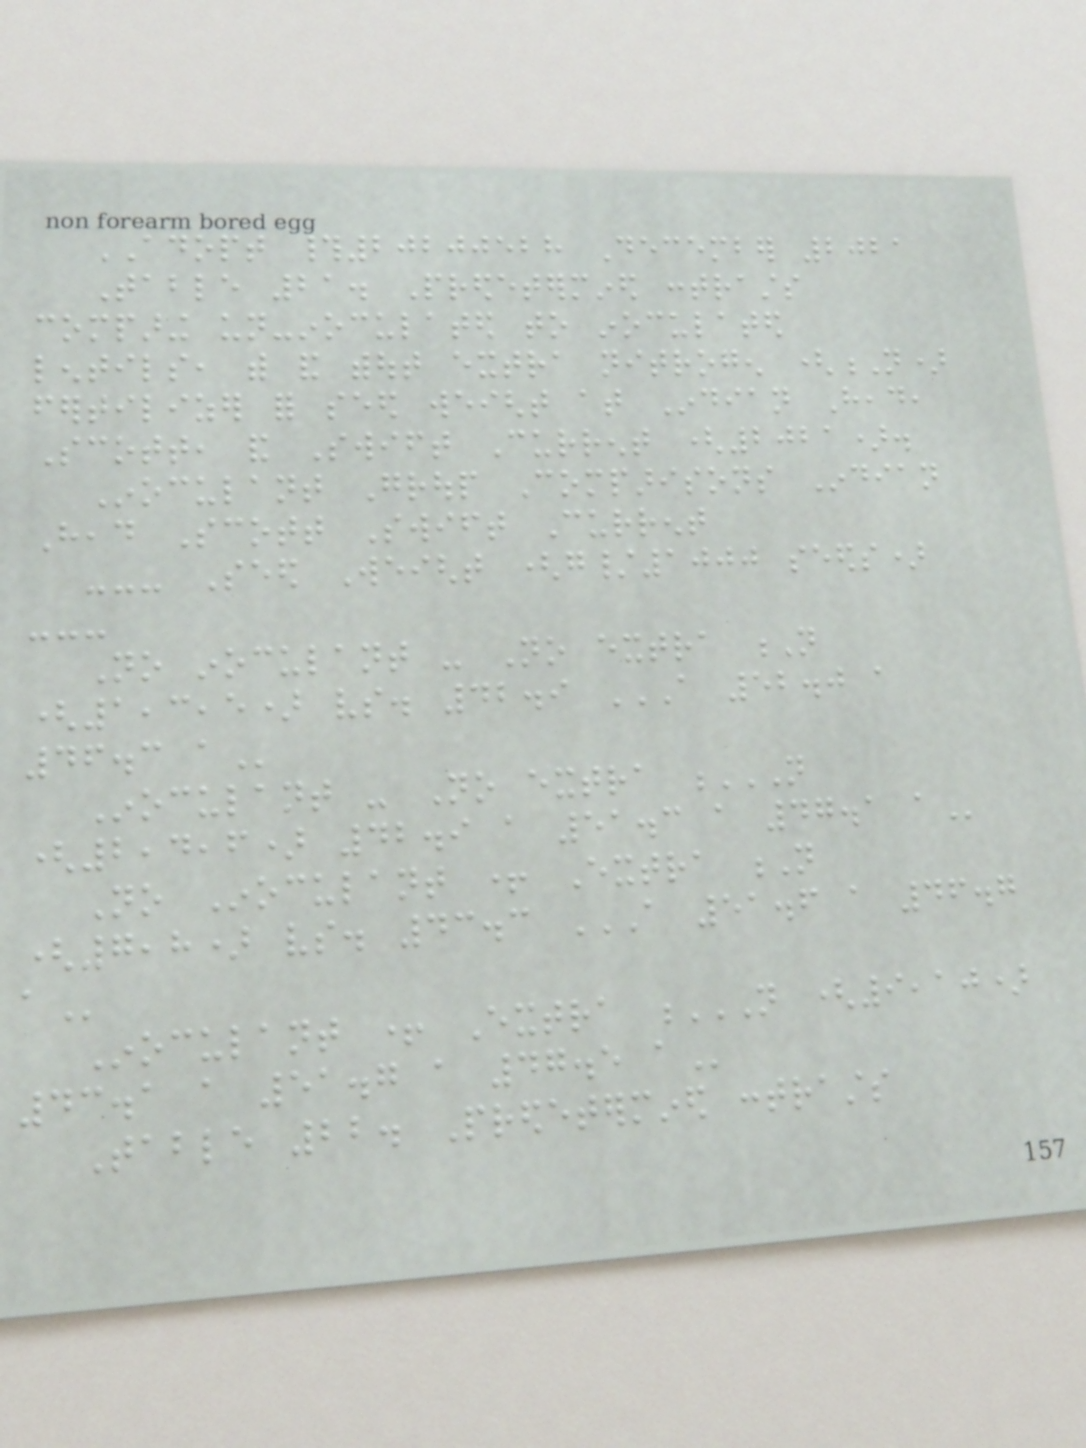ADOPT #20200528 December 2021
Table 21. Predetermined contrasts
comparing un-inoculated to inoculated
lentils, with and without extra nitrogen (N)
fertilizer for seed weight at Indian Head,
Scott, and Swift Current (2021).
Inoculant Group Comparisons Indian
Head Scott Swift Current
--- Seed Weight (g/1000 seeds)
---
No inoculant - No extra N
(1,3,5) vs. 42.9 A 52.0 A
46.3 A
Inoculant - No extra N
(2,4,6) 42.9 A 51.3 A 47.1 A
No Inoculant + Extra N
(7,8) vs. 43.3 A 51.6 A 46.7
A
Inoculant + Extra N (9,10)
43.1 A 51.7 A 47.5 A
Table 22. Predetermined contrasts
